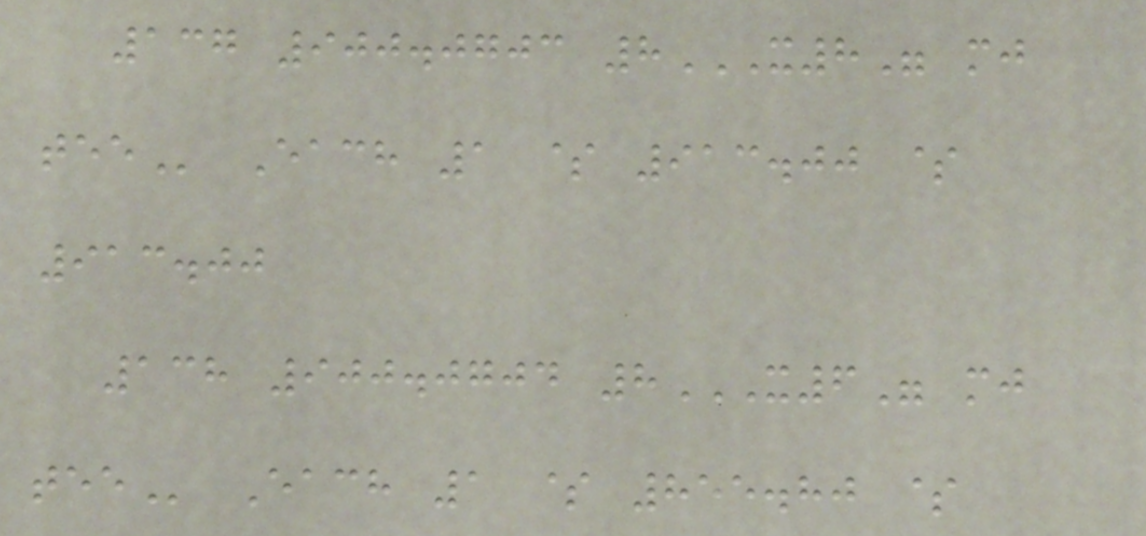137 900.0703 8X8" MJ
TEE Each 1 $ 913.00 $
913.00
138 900.0704 8X6" MJ
TEE Each 1 $ 855.80 $
